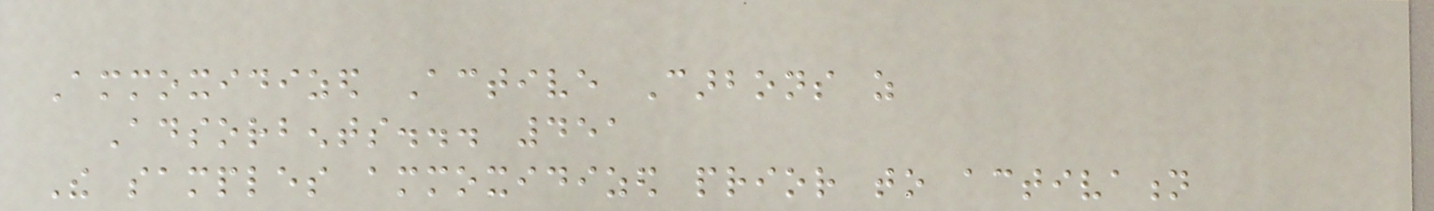Ammoxidized Active Carbons as
Adsorbents... 451
The samples ammoxidized prior to activation
